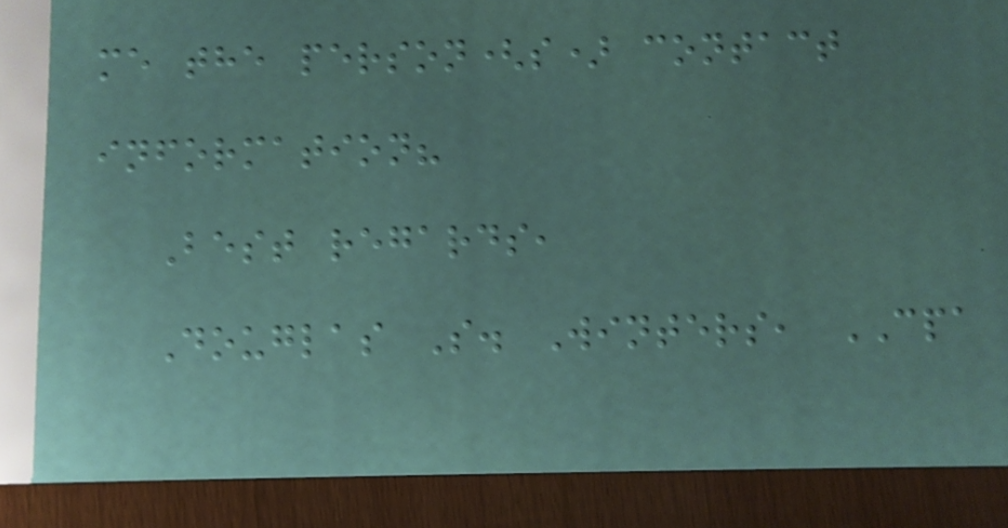me the person(s) contact
information?
Best regards,
Douglas S. Winters, CPA
